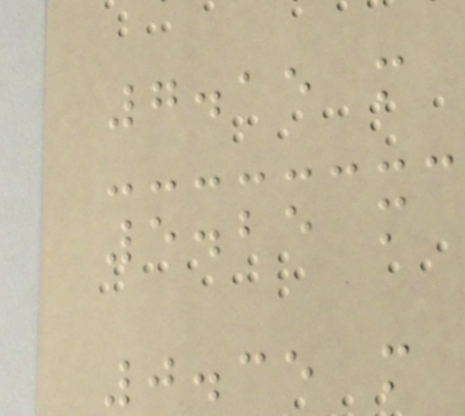7.15 m
5.25 m
0.35 m
